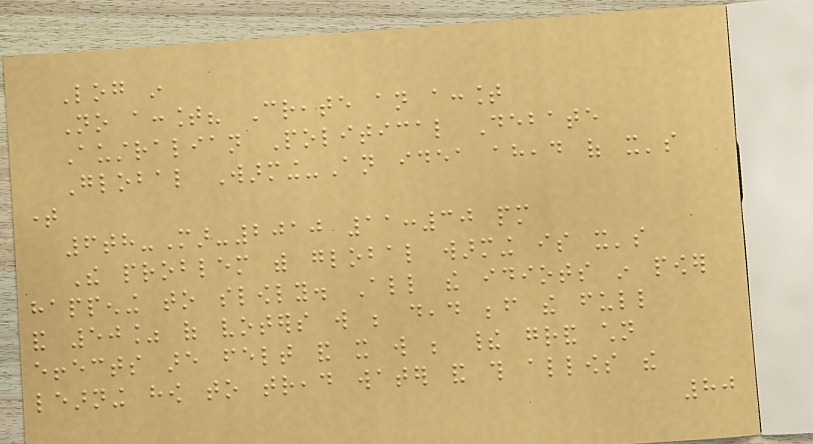Log in
No account? Create an account
Australian Political Debate
Global Warming-An idea ahead of it's
time
6th-Mar-2010 11:30 pm
The problem with global warming is it's
happening to slowly. All the idiots in power
and 50% of voters will be dead before the full
effects are felt and it will be their grand children
learning how to tread water and this allows the
80
